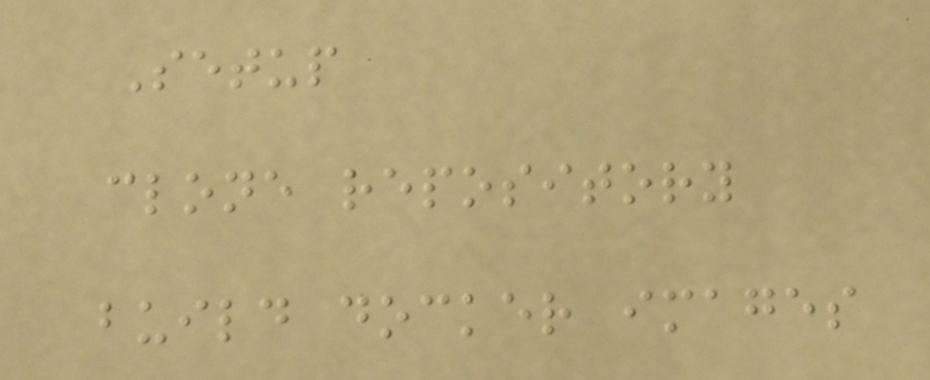Setup
clone repository
build docker images
